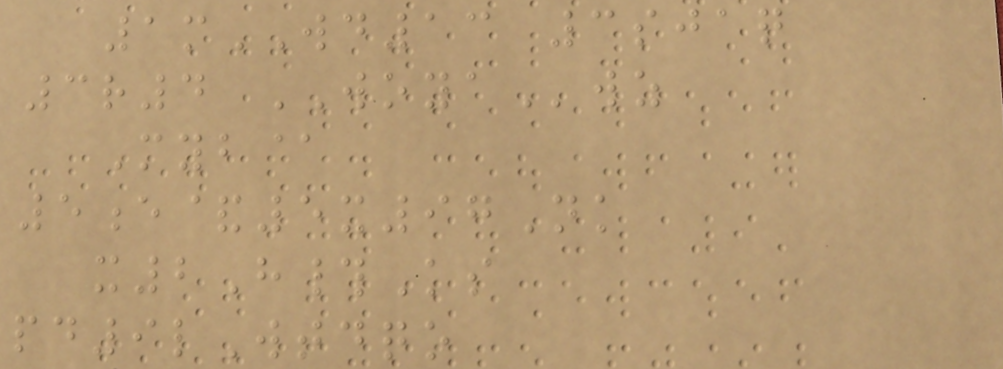1mWD13 3sjaq
3r4 WOYAwz
Myb@
5e&5x97Nk
x2H#Ks
pd9lWtdqo
